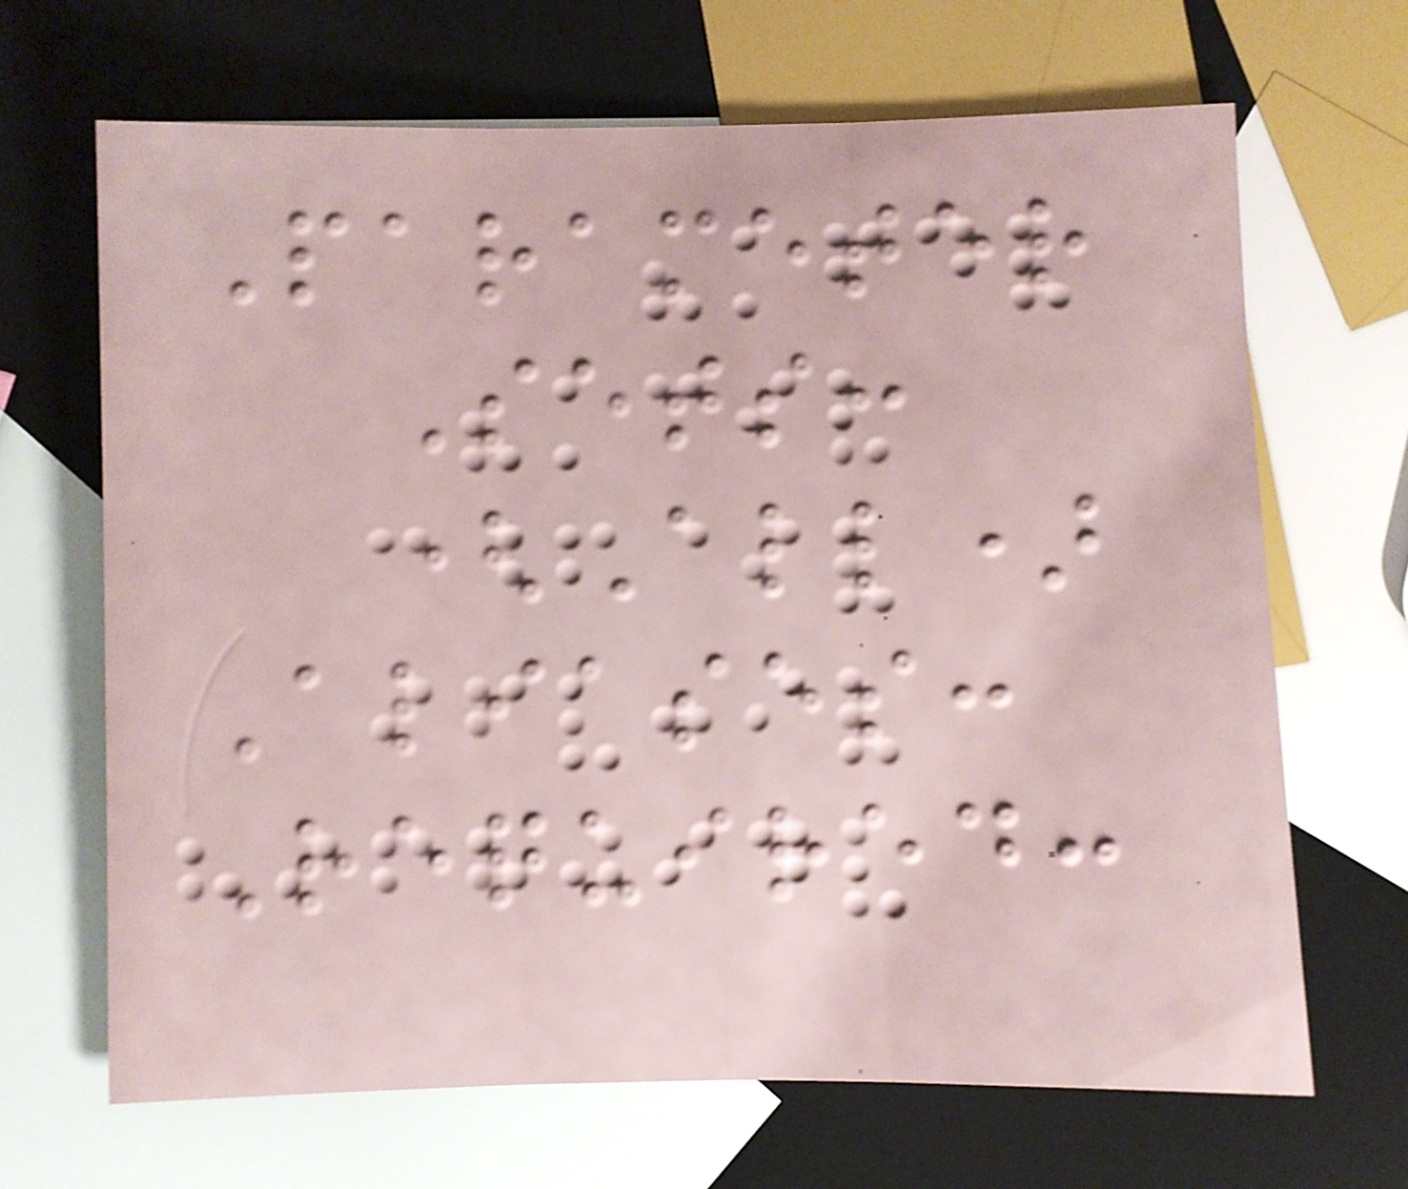Parameter
Sets:
(All)
Aliases:
Required:
